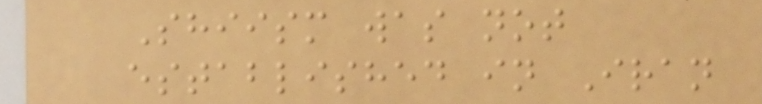Shiism was not
established in Iran
